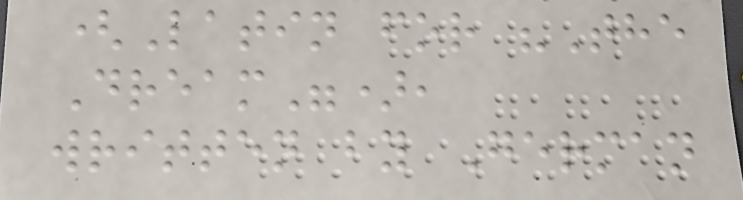(Latin for "The
Dream"),
written by German
